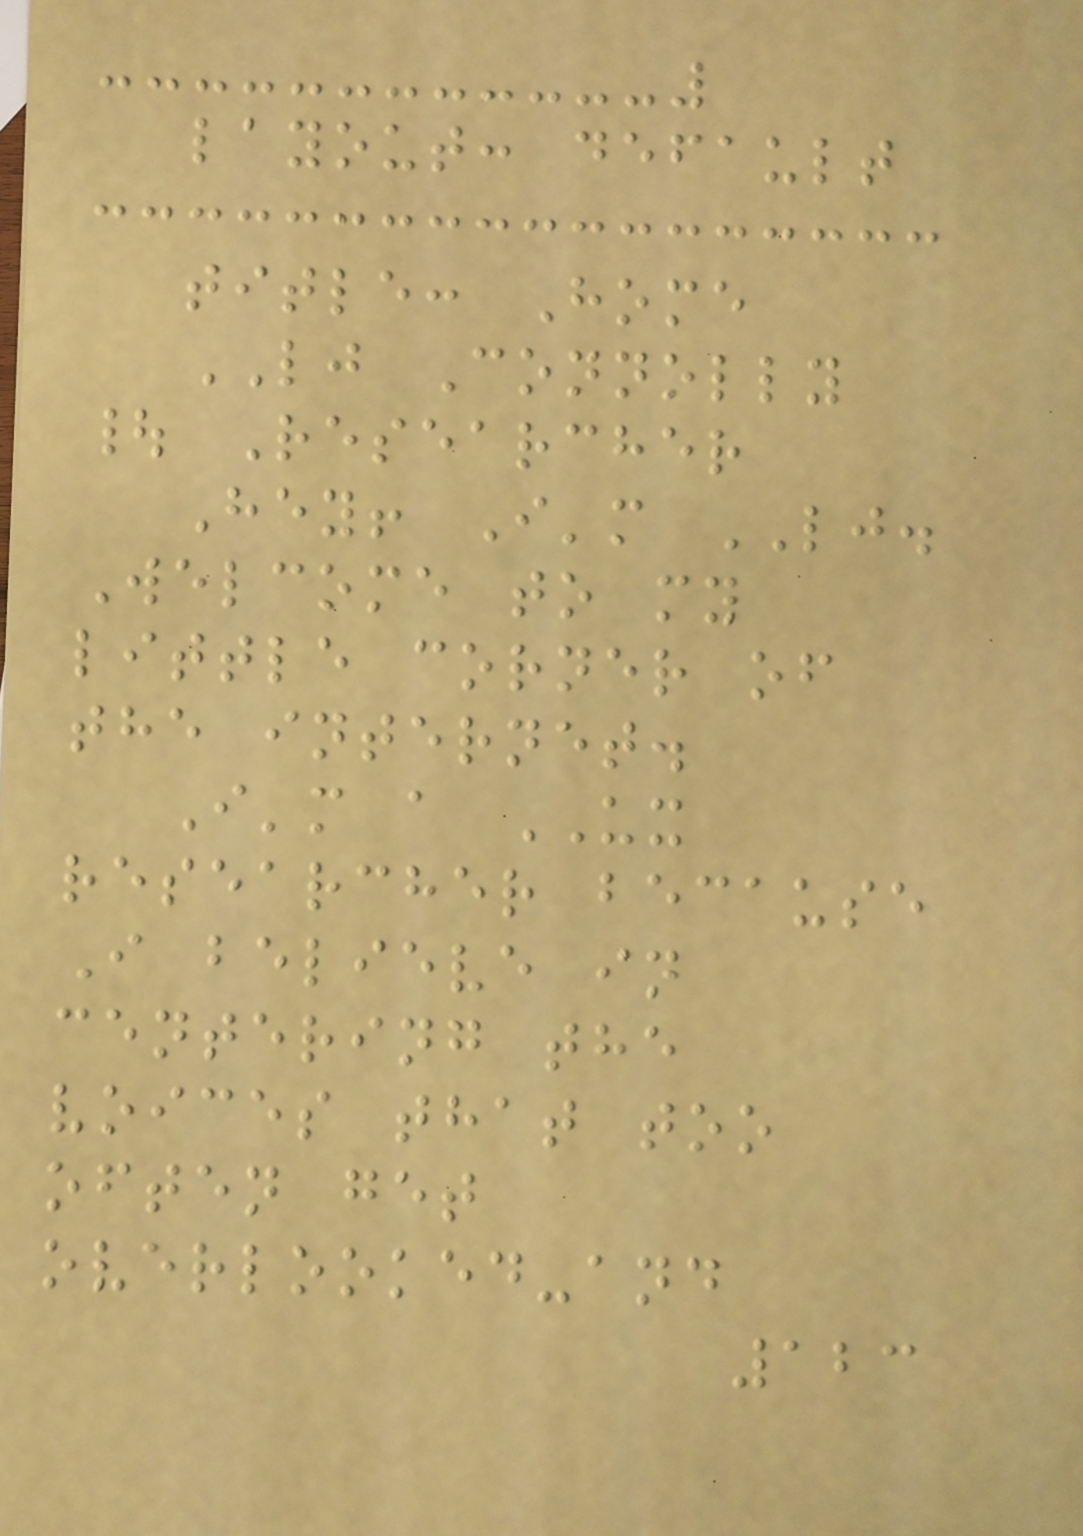layout: default
title: Home
LJ Connolly
| Researcher
Hey! I'm LJ.
Welcome to my
little corner of
the internet.
I'm a UX
researcher because
I believe in
centering the
voices that too
often get
overlooked-and
123
